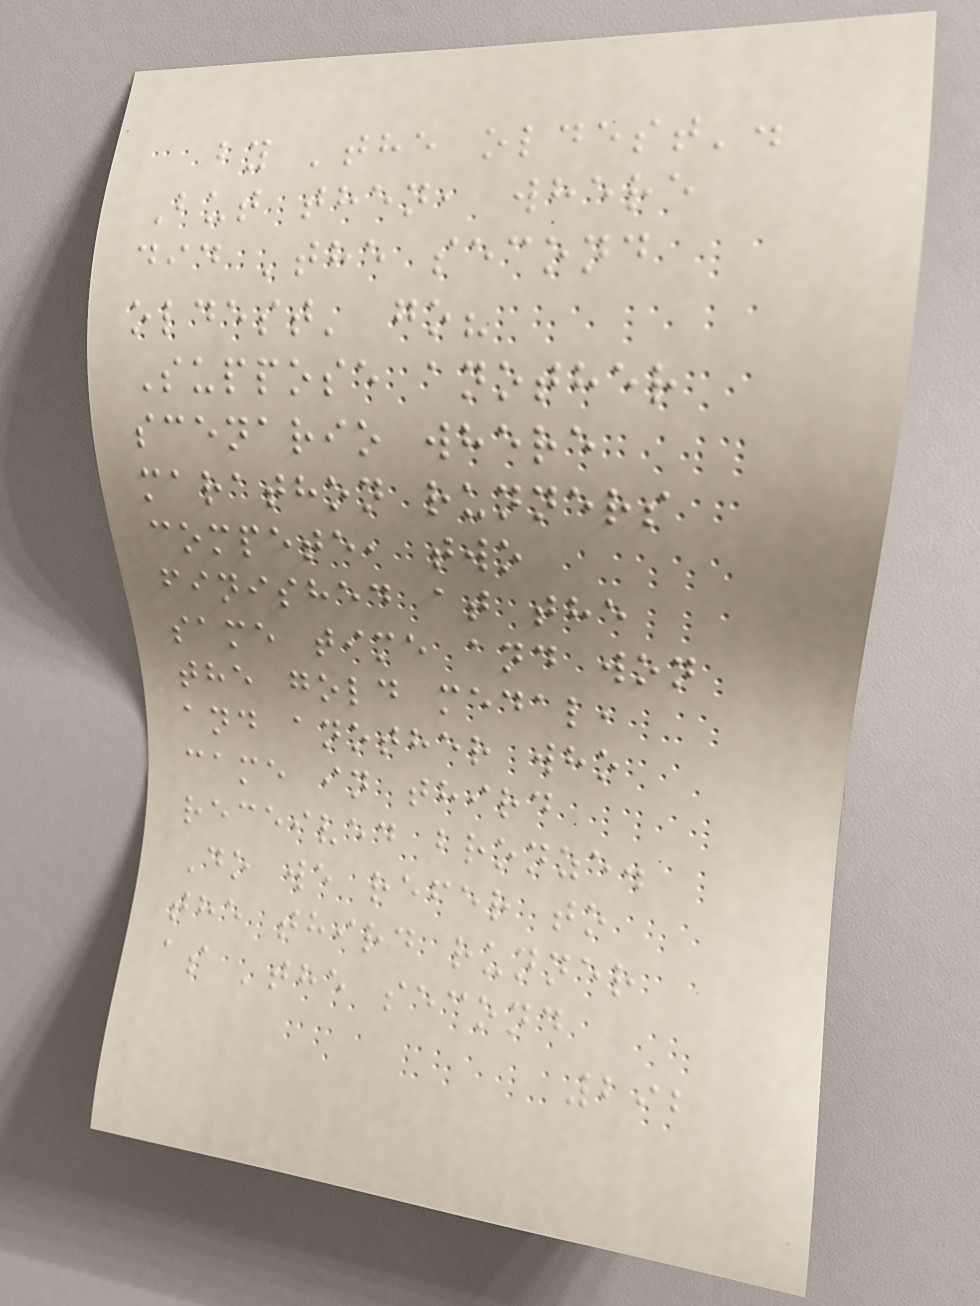by 'the oldest'.
But then, where
did 'the second
oldest' go?
Suppose another
scenario where
marathon runners
compete, two
finished at the
same time and won
the gold medal,
and another who
came in third
received bronze.
Do we refer to
the third runner
as 'the second
292
